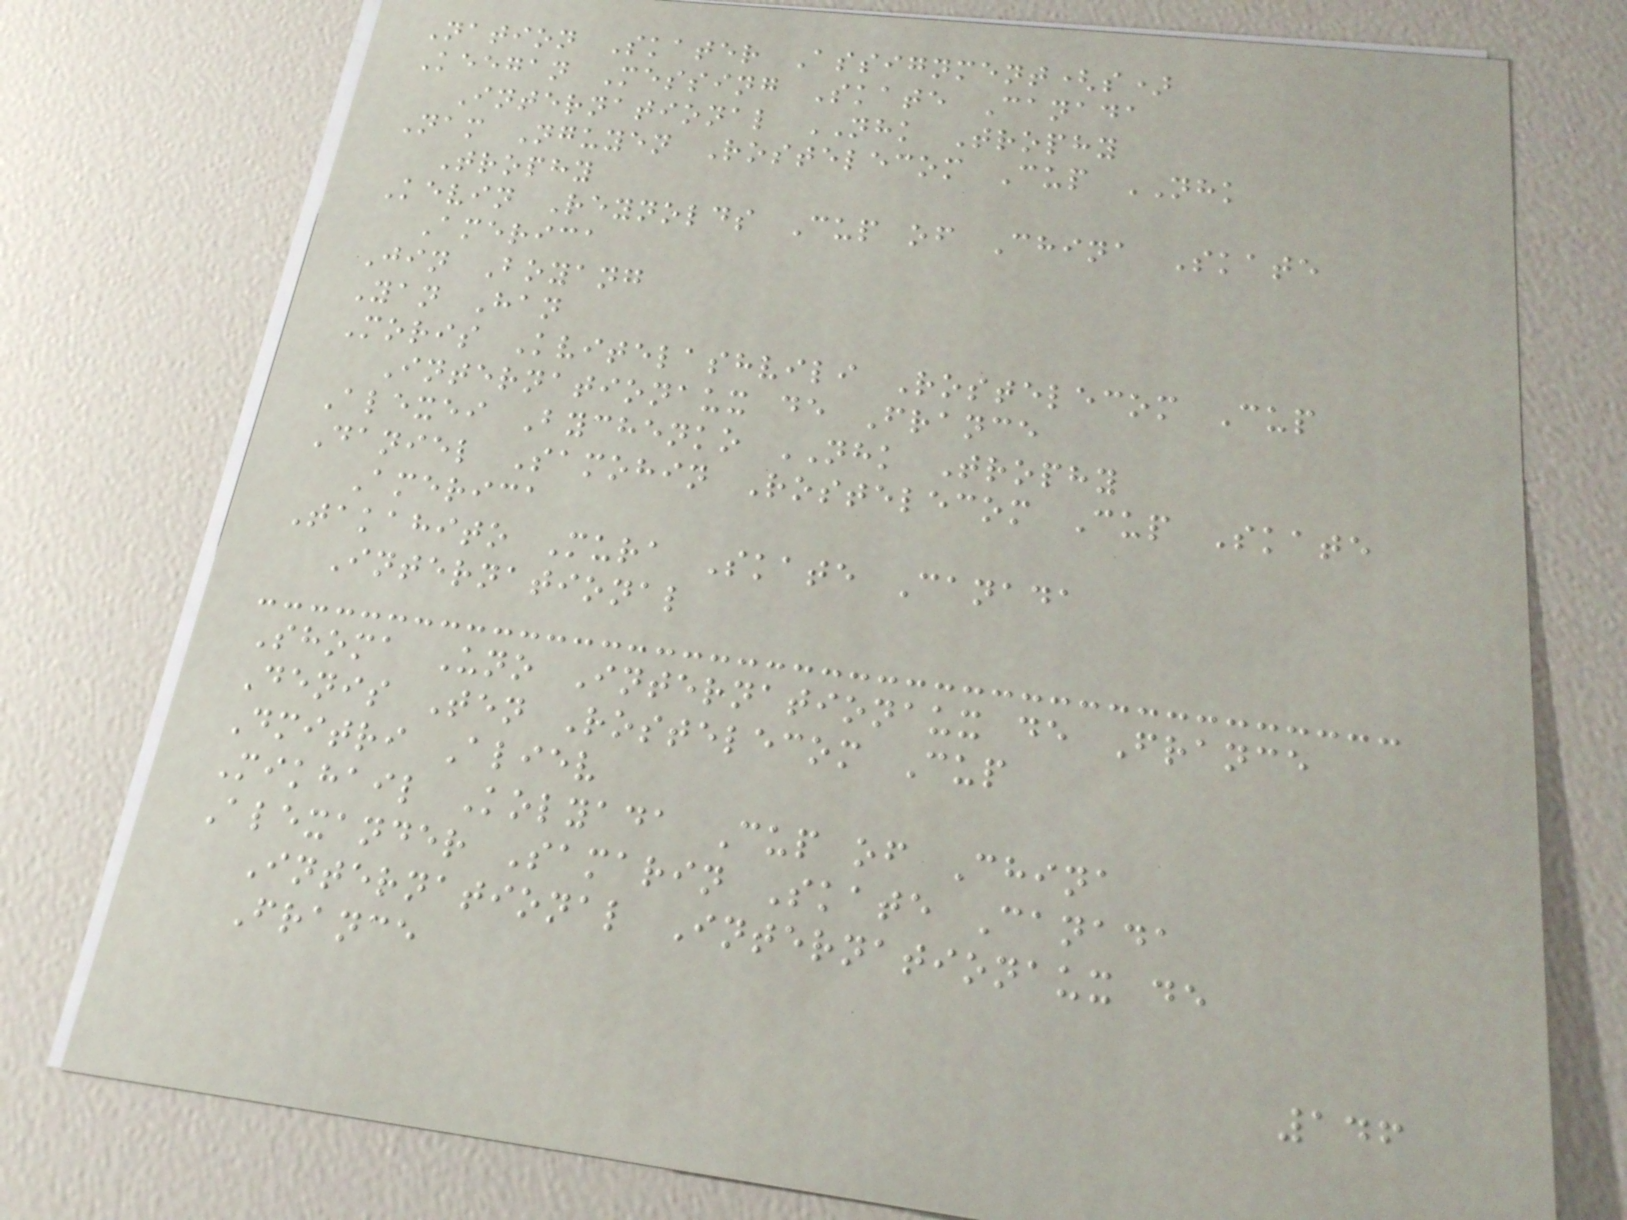Nation Skater Assignment(s)
Keegan Messing Skate Canada
International NHK Trophy
Nam Nguyen Rostelecom Cup NHK
Trophy
Kevin Reynolds Cup of China Skate
America
Jin Boyang
Yan Han
Moris Kvitelashvili Rostelecom Cup
Internationaux de France
Alexei Bychenko NHK Trophy
Daniel Samohin Rostelecom Cup Skate
America
Takahito Mura Skate Canada
International
Shoma Uno Internationaux de France
Denis Ten Rostelecom Cup
Dmitri Aliev
Mikhail Kolyada Cup of China
Alexander Samarin Skate Canada
International Internationaux de
France
146
